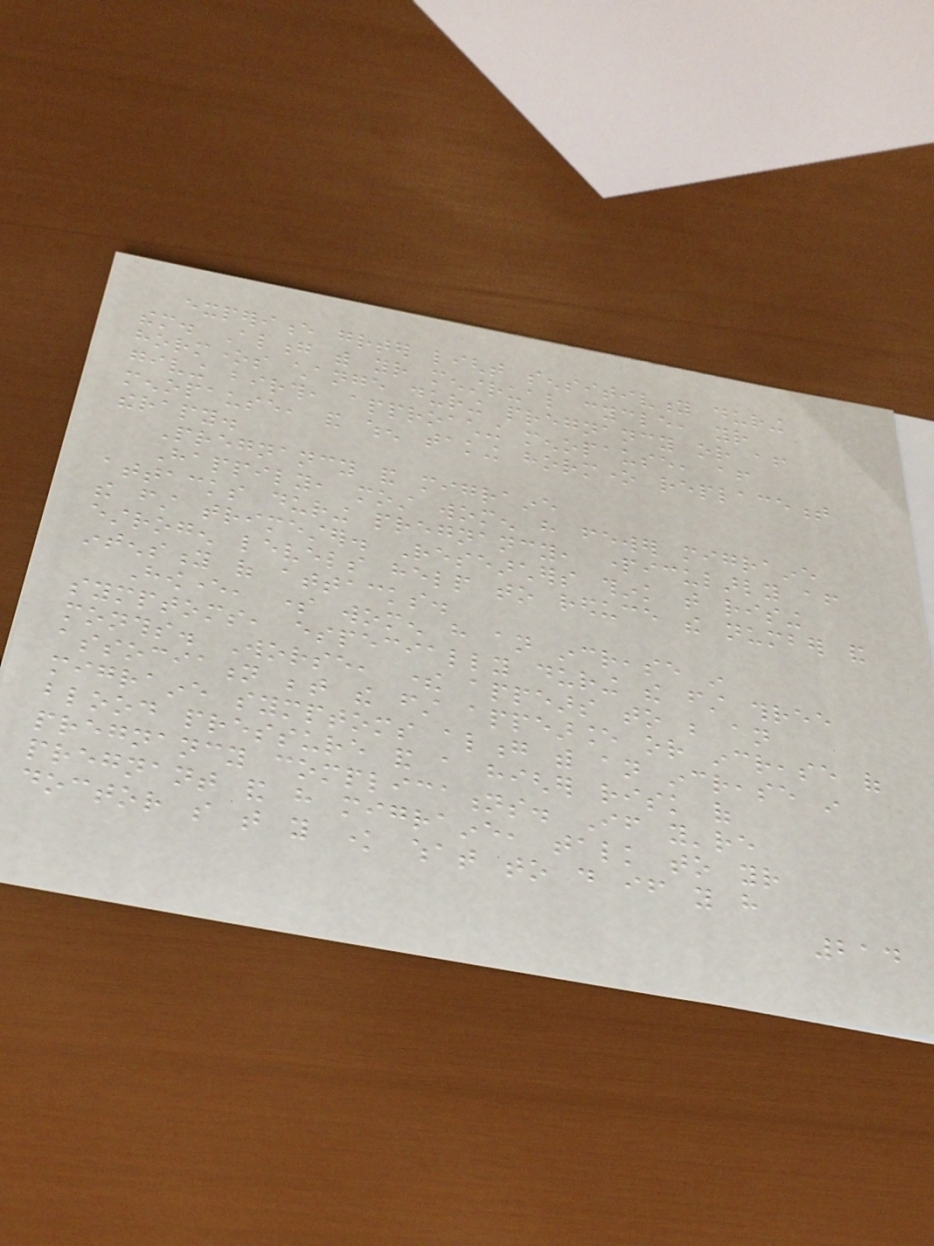experience greater light sensitivity during
them. Along with your menstrual cycle, your
hormones change during pregnancy or after
giving birth, approaching menopause, after
menopause, and when taking hormone replacement
therapy.
Pregnancy and migraine
Happily, most women have fewer migraine
attacks during pregnancy, particularly after
the first trimester. Researchers think that rising
estrogen levels help to reduce the number and
intensity of attacks.
However, some women have an increase in
symptoms, especially during the first three
months. Worse, there appears to be an
association between the first appearance or increase of
migraine symptoms along with an increase in
blood pressure and a higher risk of
pregnancy complications. If you're
pregnant and have migraine, talk to your
doctor so that you know what to do if you have
214
